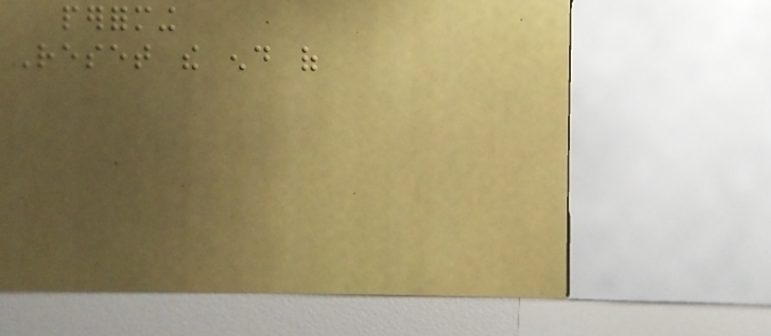performing
Reset the end of
